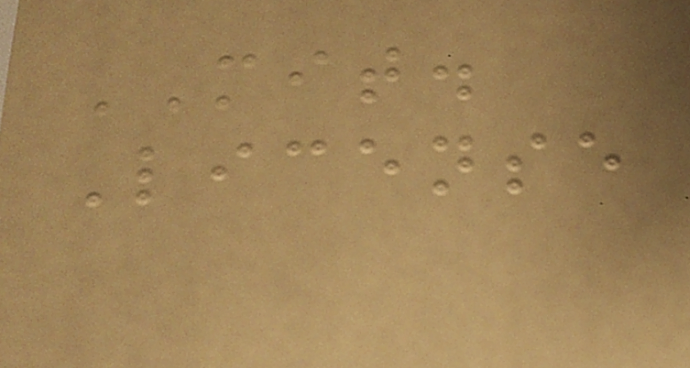MIT.
License
